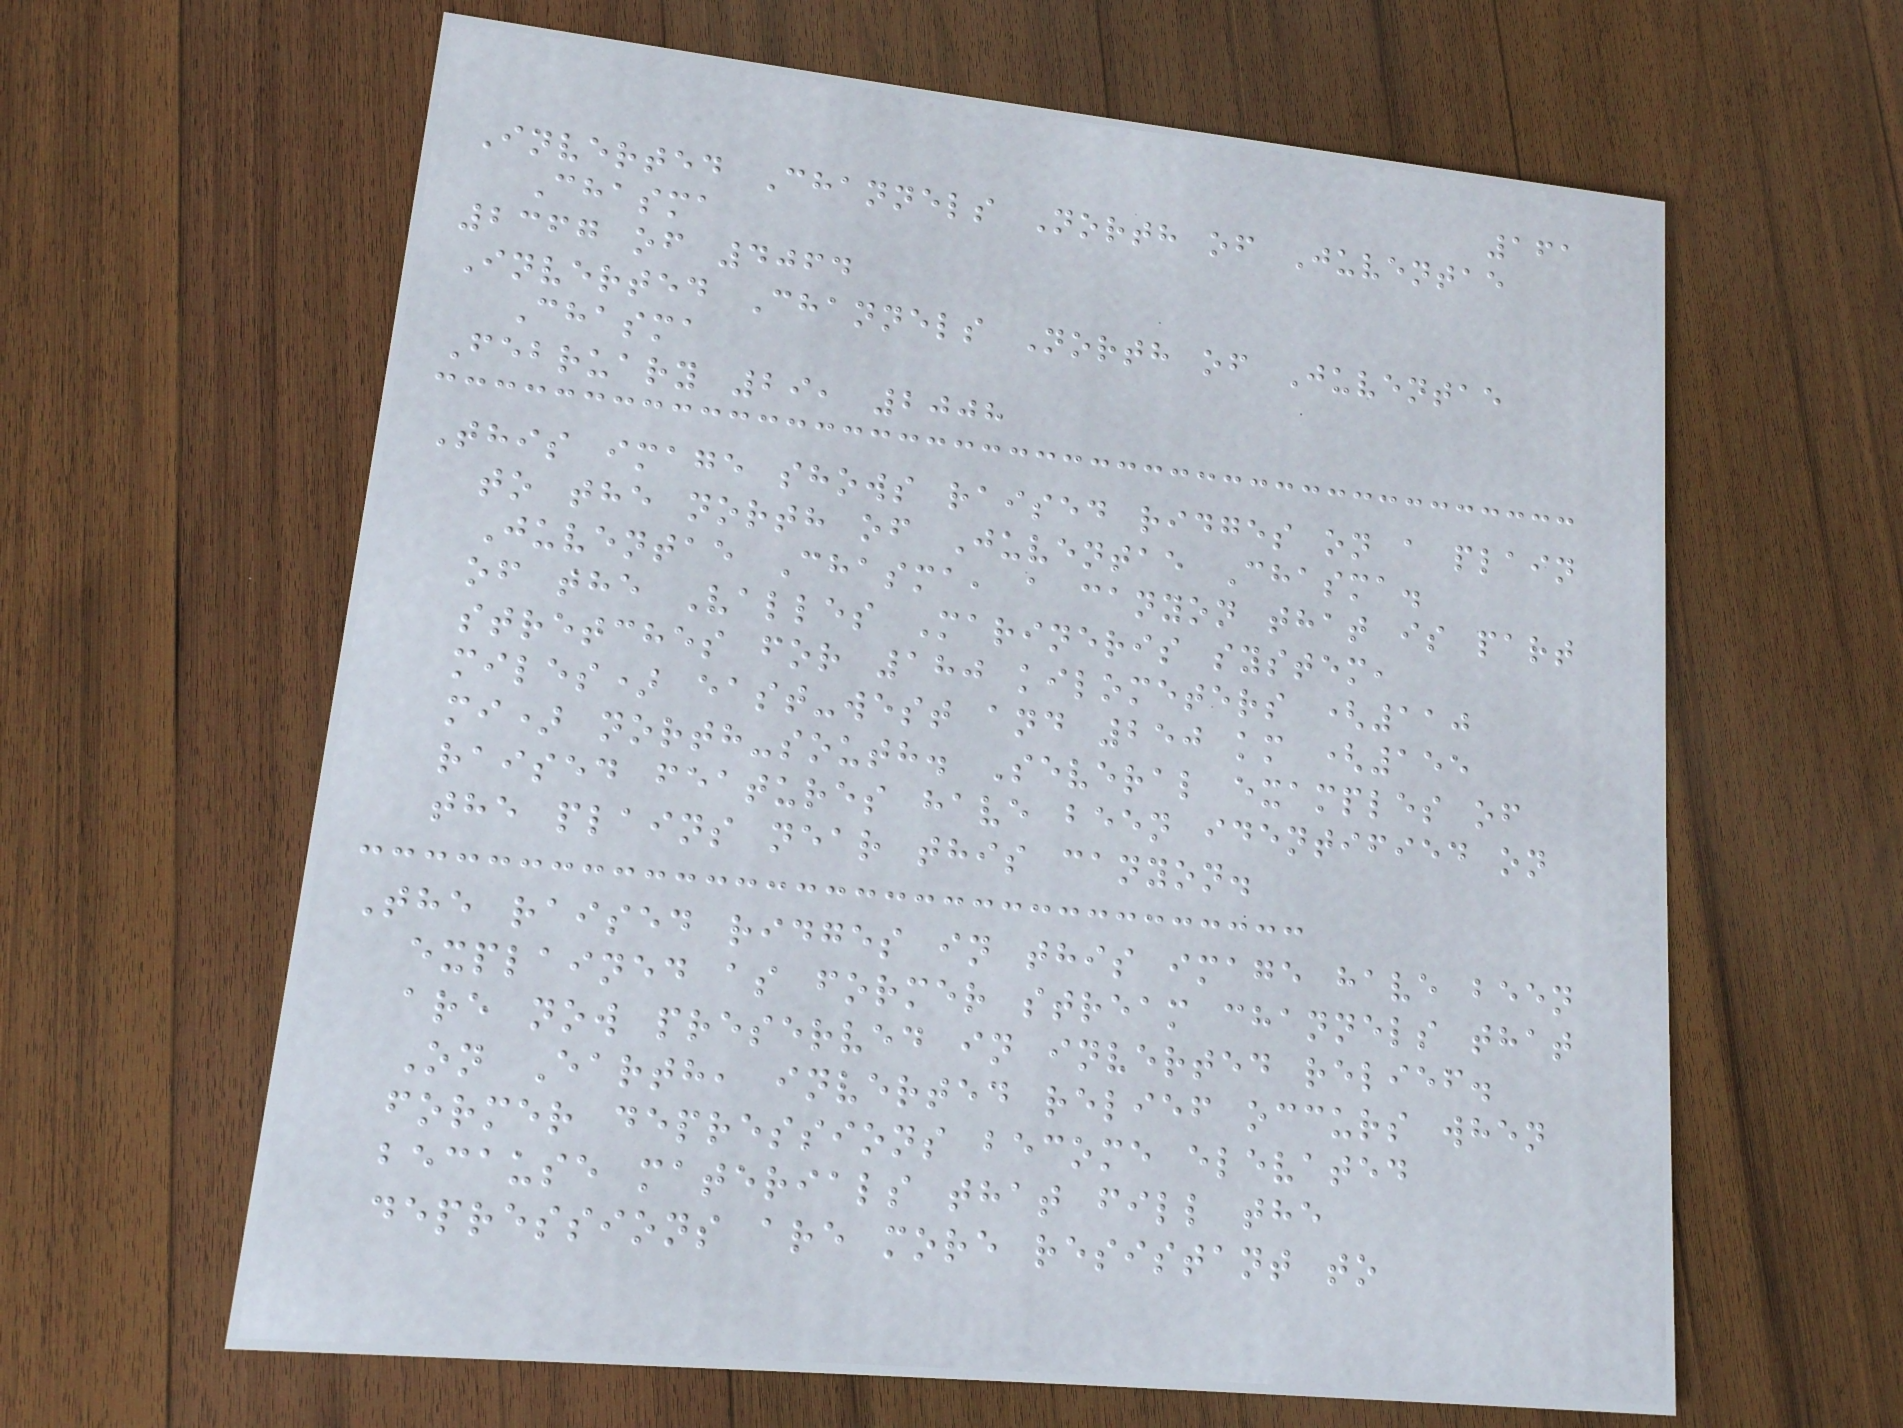161
Inverted Channels North of Juventae
Chasma
2367 of 4064
Inverted Channels North of Juventae
Chasma
February 29, 2008
This image shows raised ridges on a plain
to the north of Juventae Chasma.
Juventae Chasma, a canyon that is part
of the Valles Marineris system,
stretches for 180 kilometers (110
miles) east-west and 250 km (155
mi) north-south. Several examples of
raised features have been identified on
the plains near this canyon.
The raised ridges in this image have been
explained as former stream channels that
are now preserved in inverted relief.
On Earth, inverted relief occurs when
former depressions become elevated
because materials that fill the
depressions are more resistant to
